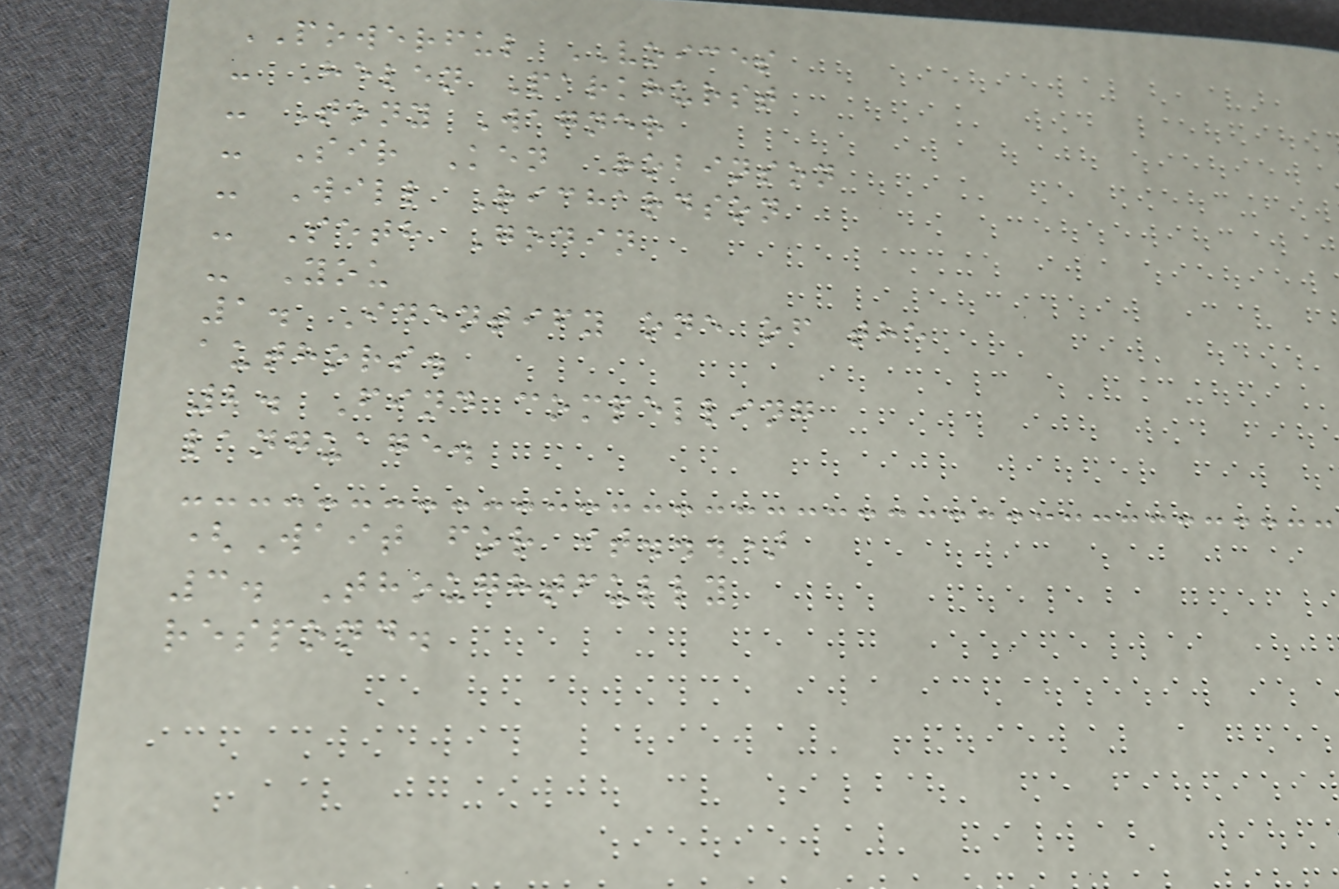POWERFUL VOICES
- Helen Parkhurst
- Tony Wagner
- Sir Ken Robinson
- Will Richardson
- Seth Godin
- You
1. Identify one of the
authors.
2. Find compelling
language.
(Wait for it...)
3. Thoughtfully
respond.
